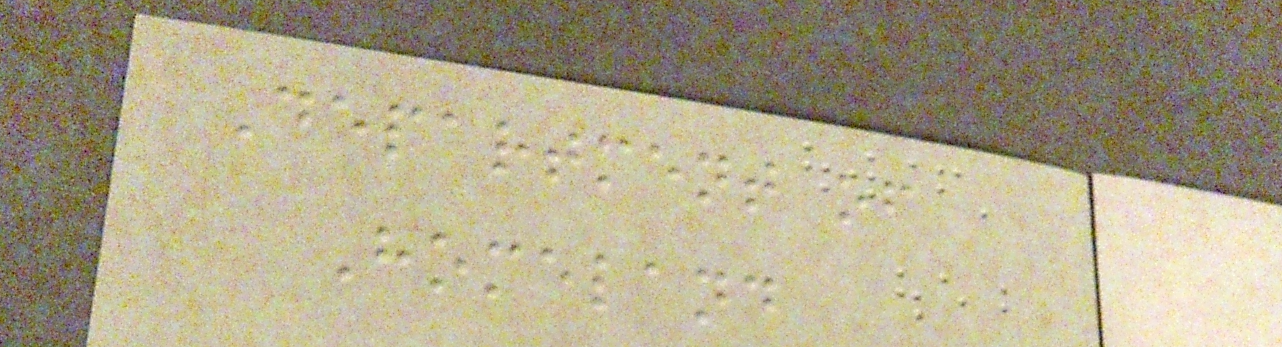Department of
Homeland
